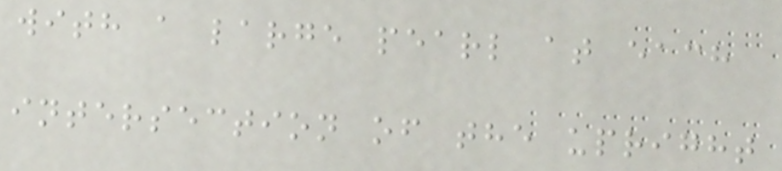with a large pearl at each
intersection of the upright
